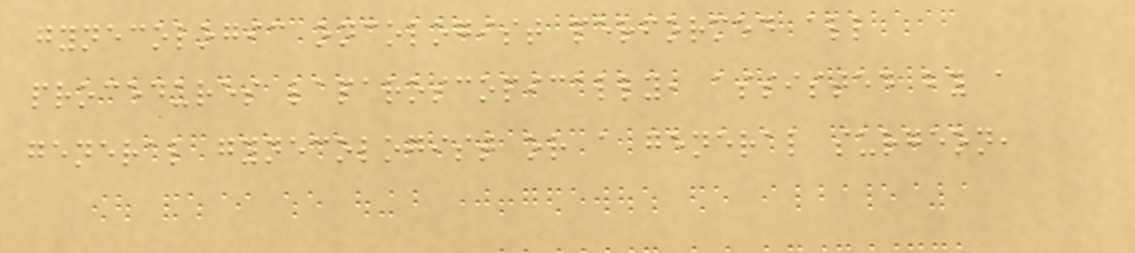gynecologic oncologist performed all
procedures laparoscopically, assisted by a
general gynecologist or a general surgeon,
